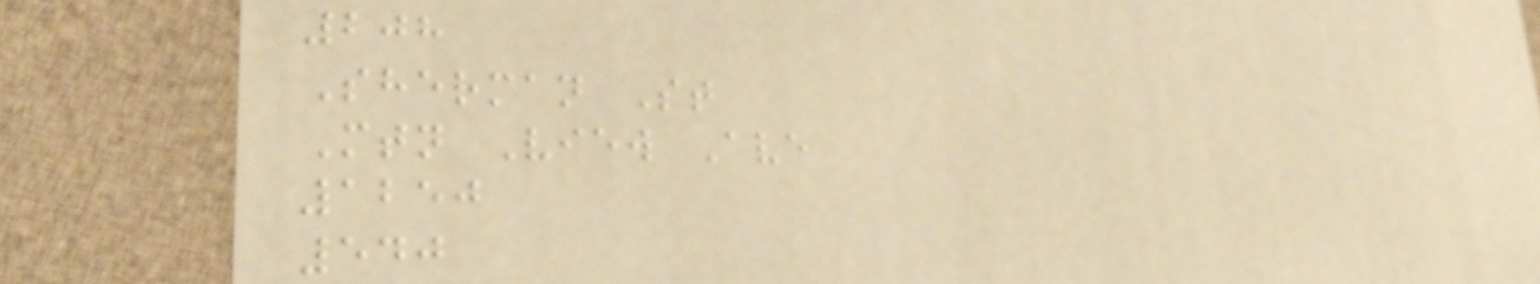208
Sherman St
Mtn View Ave
1250
540
